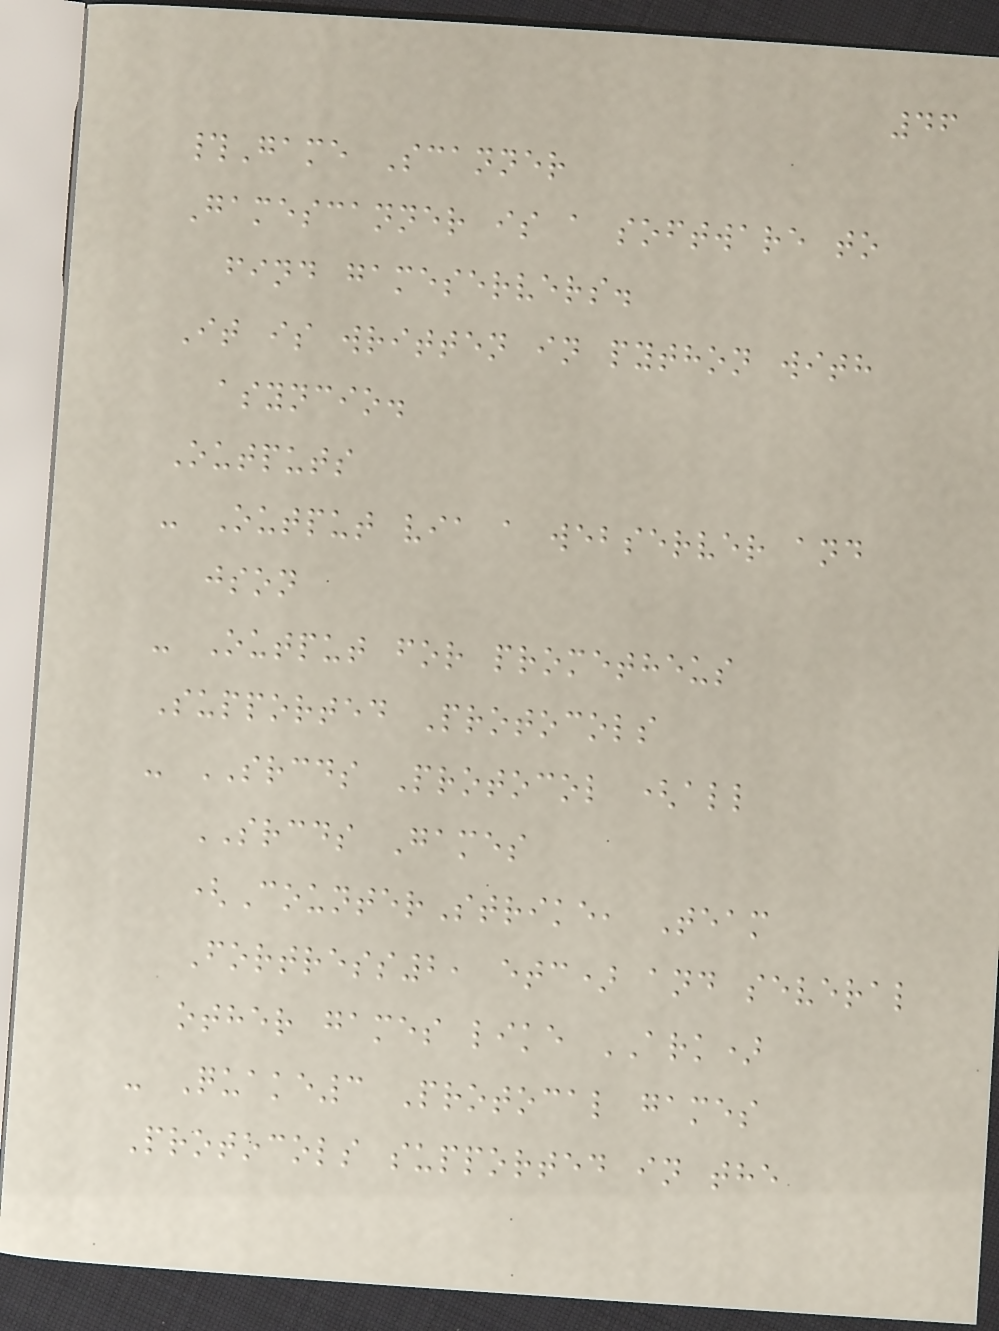46
#Game Scanner
Gamescanner is a software to
find gameservers.
It is written in python with
asyncio.
Outputs
- Output via a webserver and
json
- Output for prometheus
Supported Protocols
- SRCDS Protocol (all
SRCDS Games
(CounterStrike, Team
Fortress2, etc) and several
other games like ARK)
- Quake3 Protocal games
Protocols supported in the
